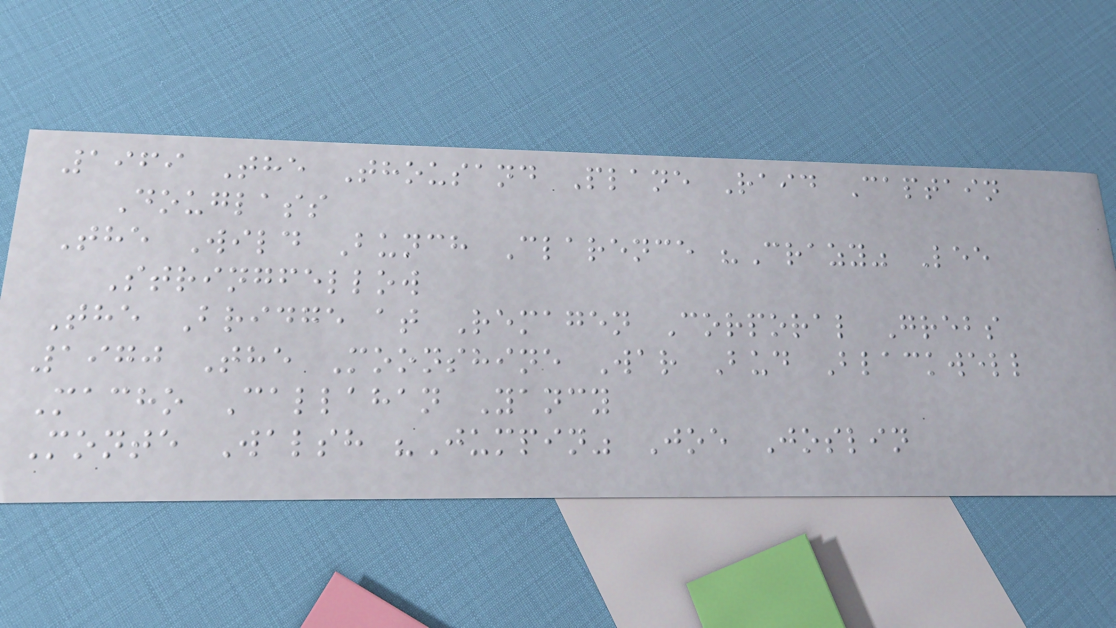1969 The Thousand Plane Raid Captain
Douglass
The Wild Bunch Clarence "Crazy" Lee
Stringfellow
The Bridge at Remagen Corporal Grebs
1970 The Moonshine War Bud Blackwell
Macho Callahan Yancy
Monte Walsh "Jumpin" Joe Joslin
